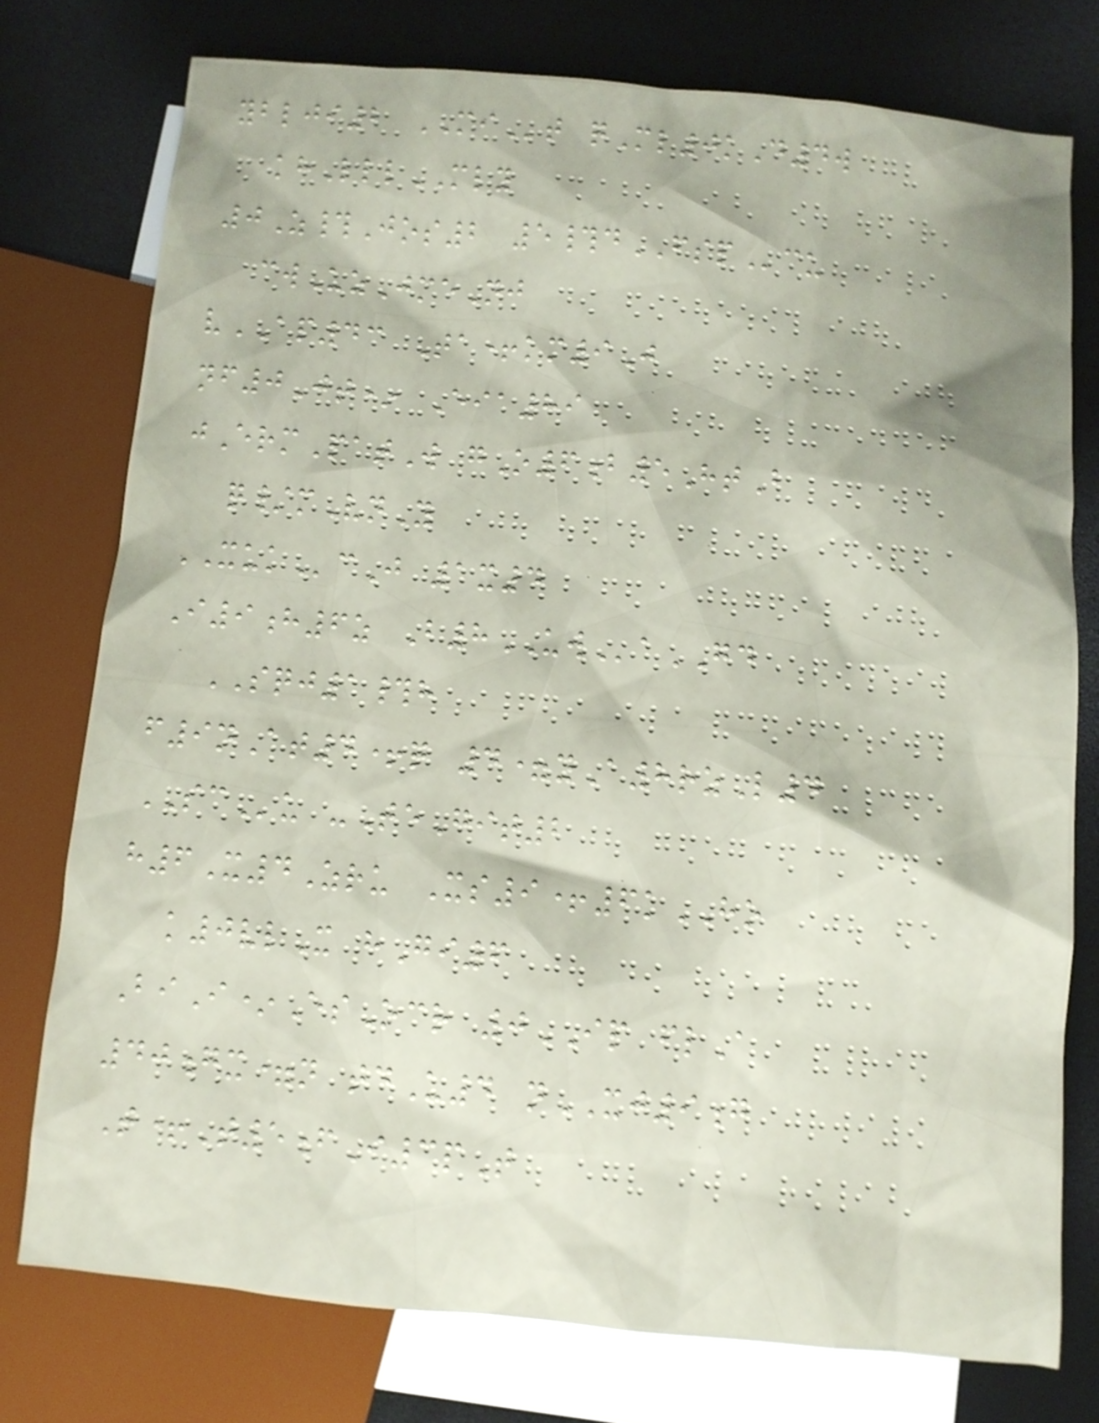yblji2 MIt qMl0kD4w
khLllMLY
0Z#Jos2 5#dFSPcu
cwUzJmeNj
vAP43 Ta+km9J
nf0Jt* Eia89
jErmPatW gO6b5HtB
q/mVnY
XUKcJ 1x4
I9h6z B8UWaGD
SQJ1#h
f9nAt4+q 4=yA8rzL4
SCu -TeGit2
h6X4Zru Xs9+6kHO
k0vlX hGi6
BiI*EsOcr 0IP flA
40gx=n tdU4 nXJ9g
T+T5fI3pT
